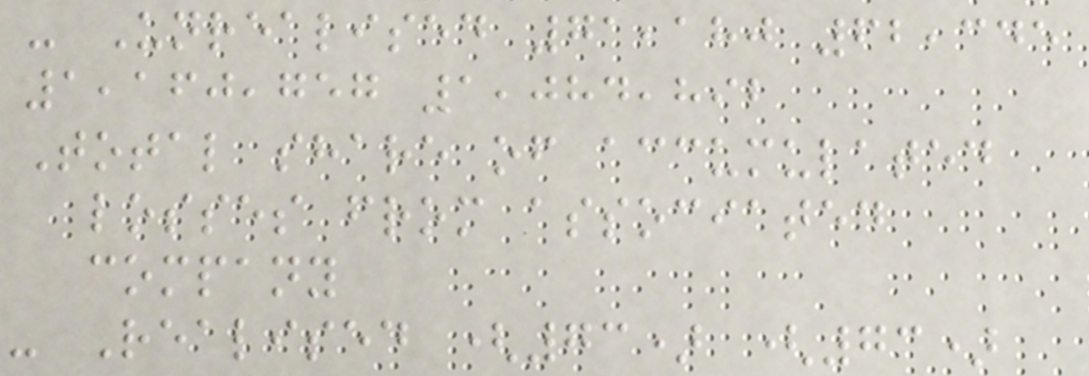- Unrealised 71,180 62,345
1,160,757 1,084,892
Total share of accumulated
losses from associated
company
- Realised (73) (73)
